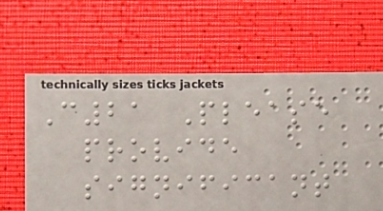C21 Please
provide
significant
